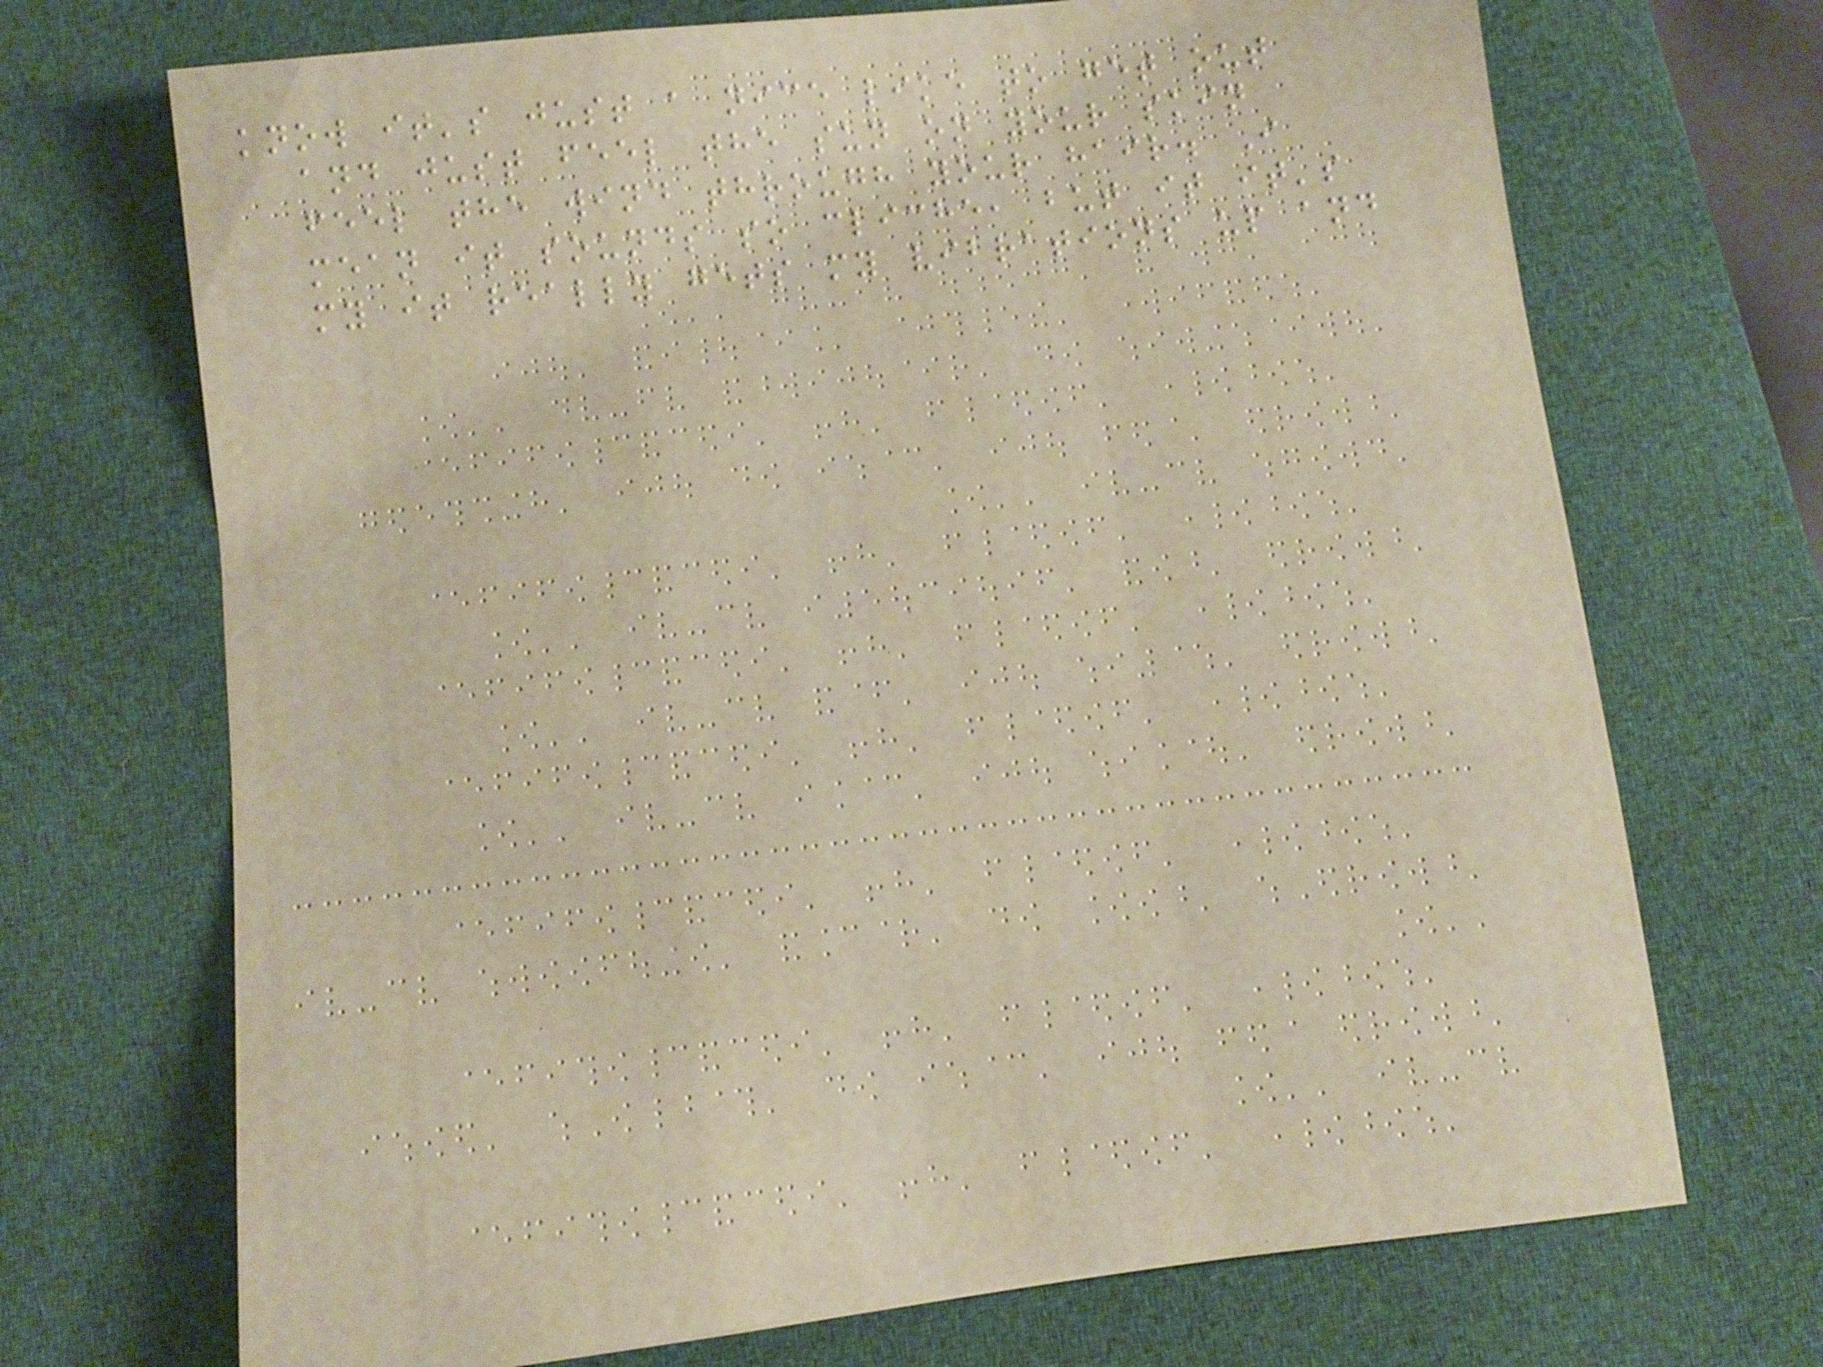know it's just a nice like to get out
and just feel the sun on your skin
feel the wind through your hair. I
mean it sounds so cliche, but it it's
my it really gets my vibrations up and
